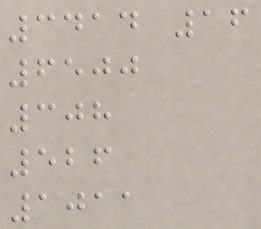3414 16
6500
308
526
1011
